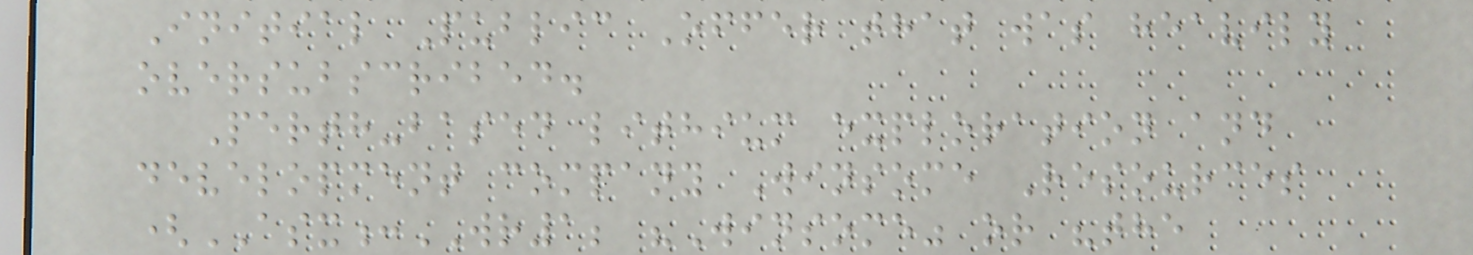Initial Public Offer that was heavily
oversubscribed.
Perth-based lithium exploration and
development company Winsome Resources
(ASX:WR1; "Winsome" or "the
